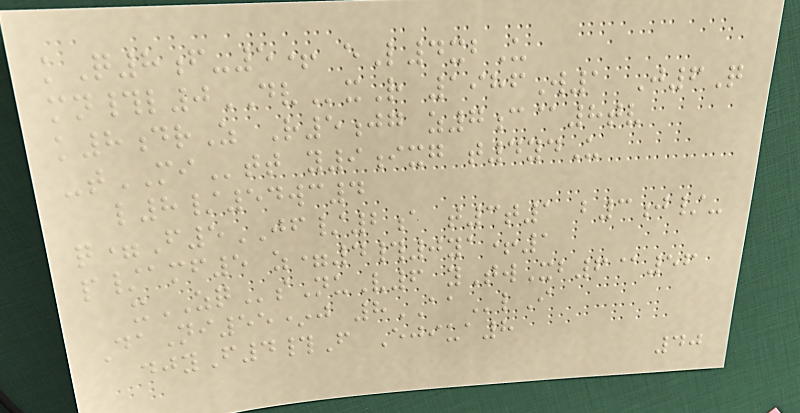kQ8f-5+ eL4xbU
mn#l0DVxR 1986W1 J6Q
k8drZ R5jg z7c@8tv
-tMItt y9ixg t4ydU
l8/54wc4
q=F5JF/2a t3t1 b3j/-
p/amf5 z=4#0ya+1
xZQsNuV6 yTwXb6@56
DaNi55*j 8AAlI
djyF4#F Ejiua8
40
